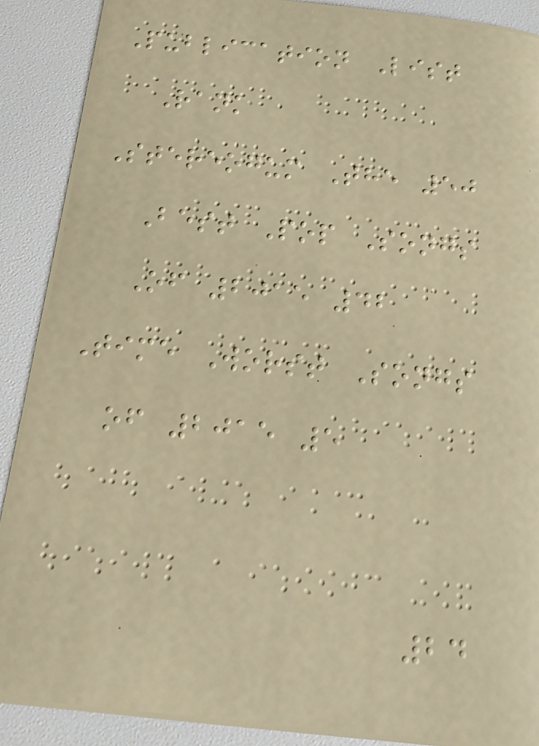Publication List
Rank
Stereogum The 50
Best Pop Songs
Of 2015 42
Time Worst Songs
of 2015 5
24
